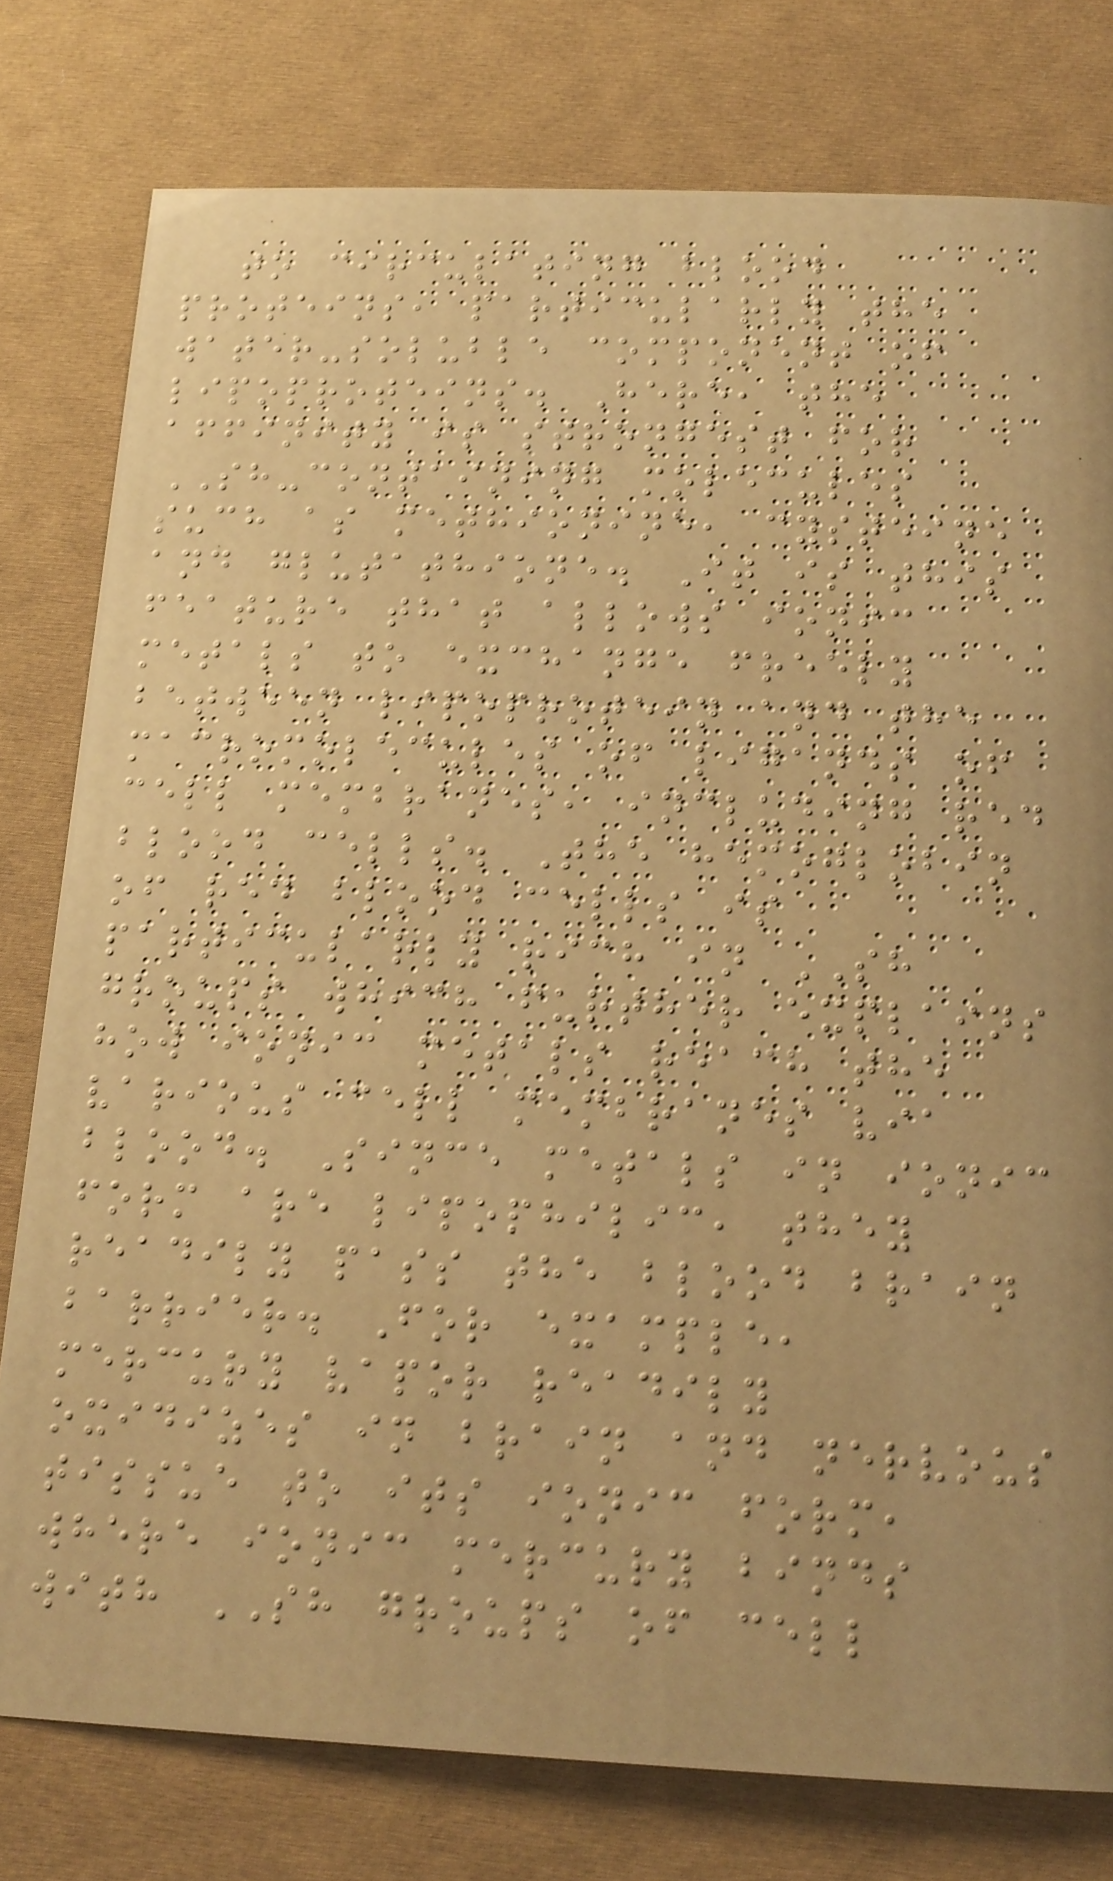to circulating blood
proteins, particularly the
water-soluble component of
lipoproteins. Here, the
affinity is strongest for
SH-containing molecules
such as methionine, cysteine
and glutathione. It is this
feature that allows ionic
metals to exchange freely
between lipoprotein and the
macromolecules of ligands of
cell membranes, including red
blood cells. The hemoglobin
of red blood cells is
particularly rich in SH
groups which further explains
how ionic metals reach the
various cell membranes via
blood. Since metals in ionic
form are lipophilic, they
readily pass the blood brain
barrier. For example,
mercury vapor readily
oxidizes in brain and nervous
tissue to its ionic form,
where ionic mercury binds
with SH groups of cell
